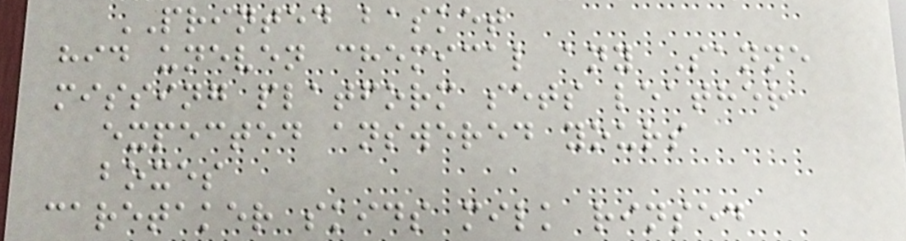PRINTED basket
hid uneven chemical any Sanne
missing platform sets leather
expected answered yours
boxes
caretaker skids milk rinsed
